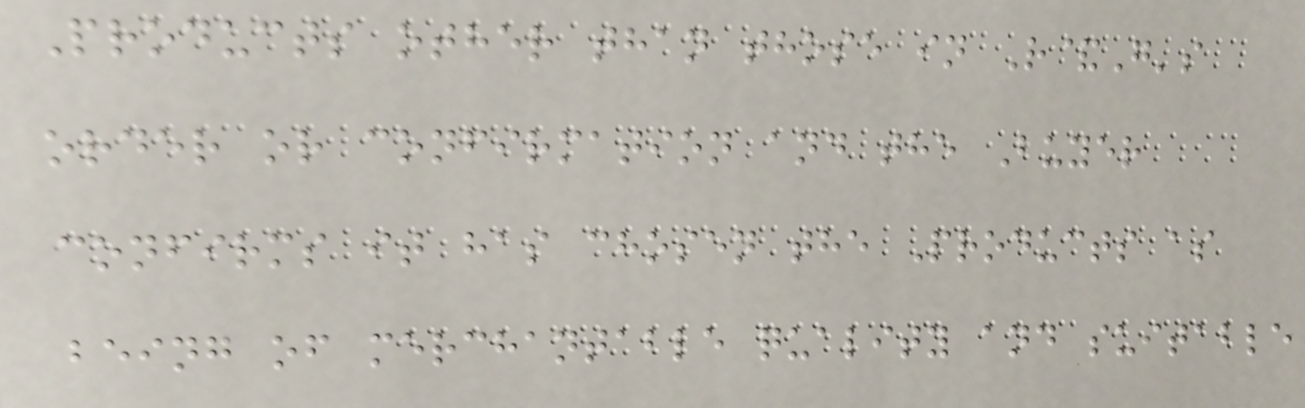Products other than those in R&G's
order or confirmation and the Buyer
confirms it has chosen the Products as
being of merchantable quality and suitable
